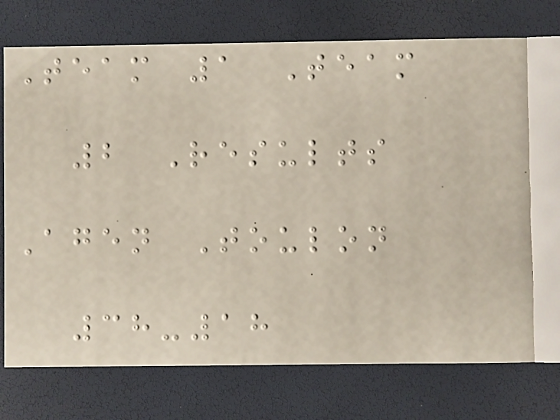Team 1 Team
2 Results
Agen Toulon
38-18
